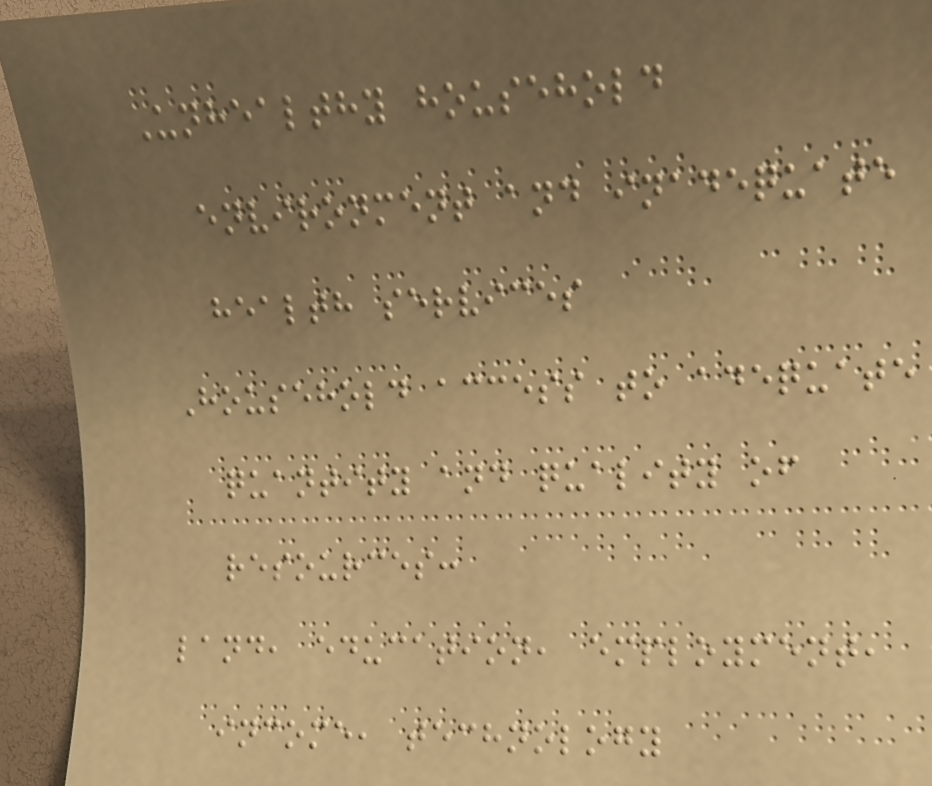Unhealthy household
environment and inadequate
health services
Household access to adequate
quantity and quality of
resources:
land, education, employment,
income, technology
